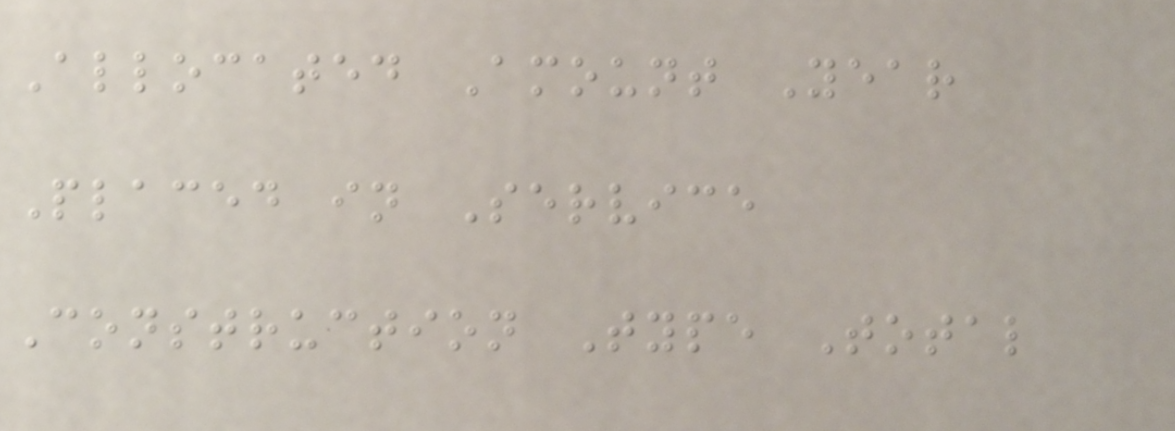Allocated Amount Year
Placed in Service
Construction Type Total
